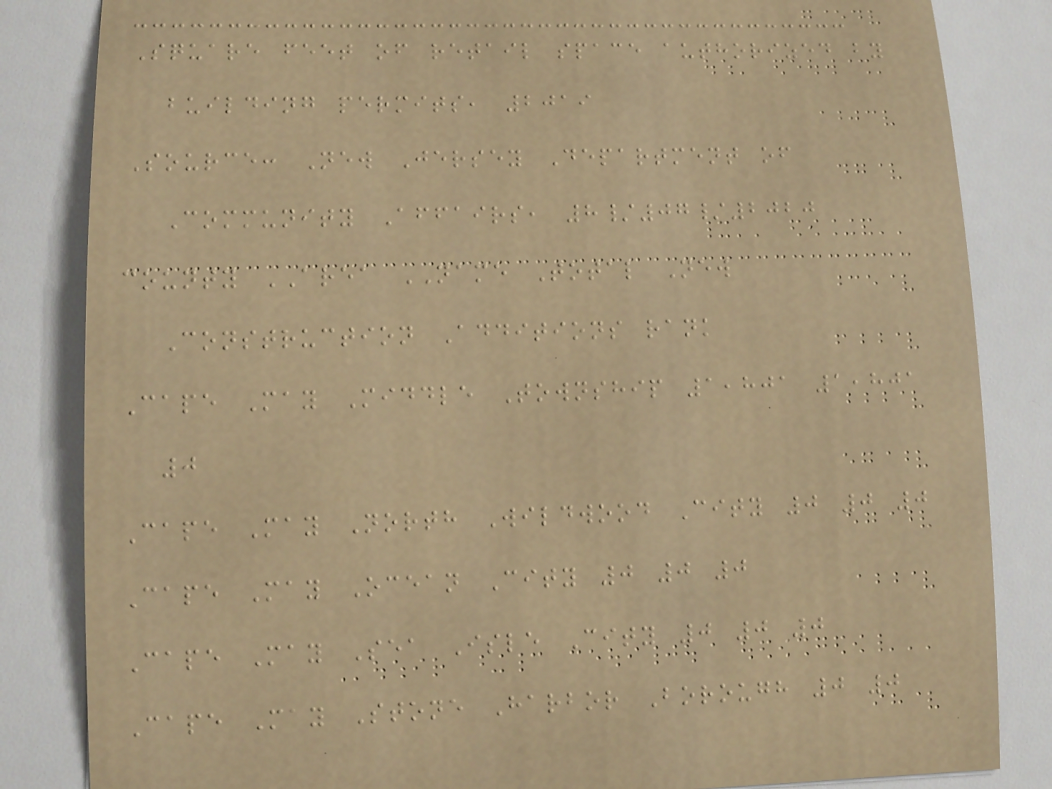Square feet of retail space authorized by
building permits, 2019
Source: New Jersey Department of
Community Affairs, 8/07/2020
county AREA NAME Total New
Construction Additions rank
Cape May Middle Township 1,801 1,801
0
Cape May North Wildwood City 0 0 0
Cape May Ocean City 0 0 0
Cape May Sea Isle City 0 0 0
Cape May Stone Harbor Borough 0 0
